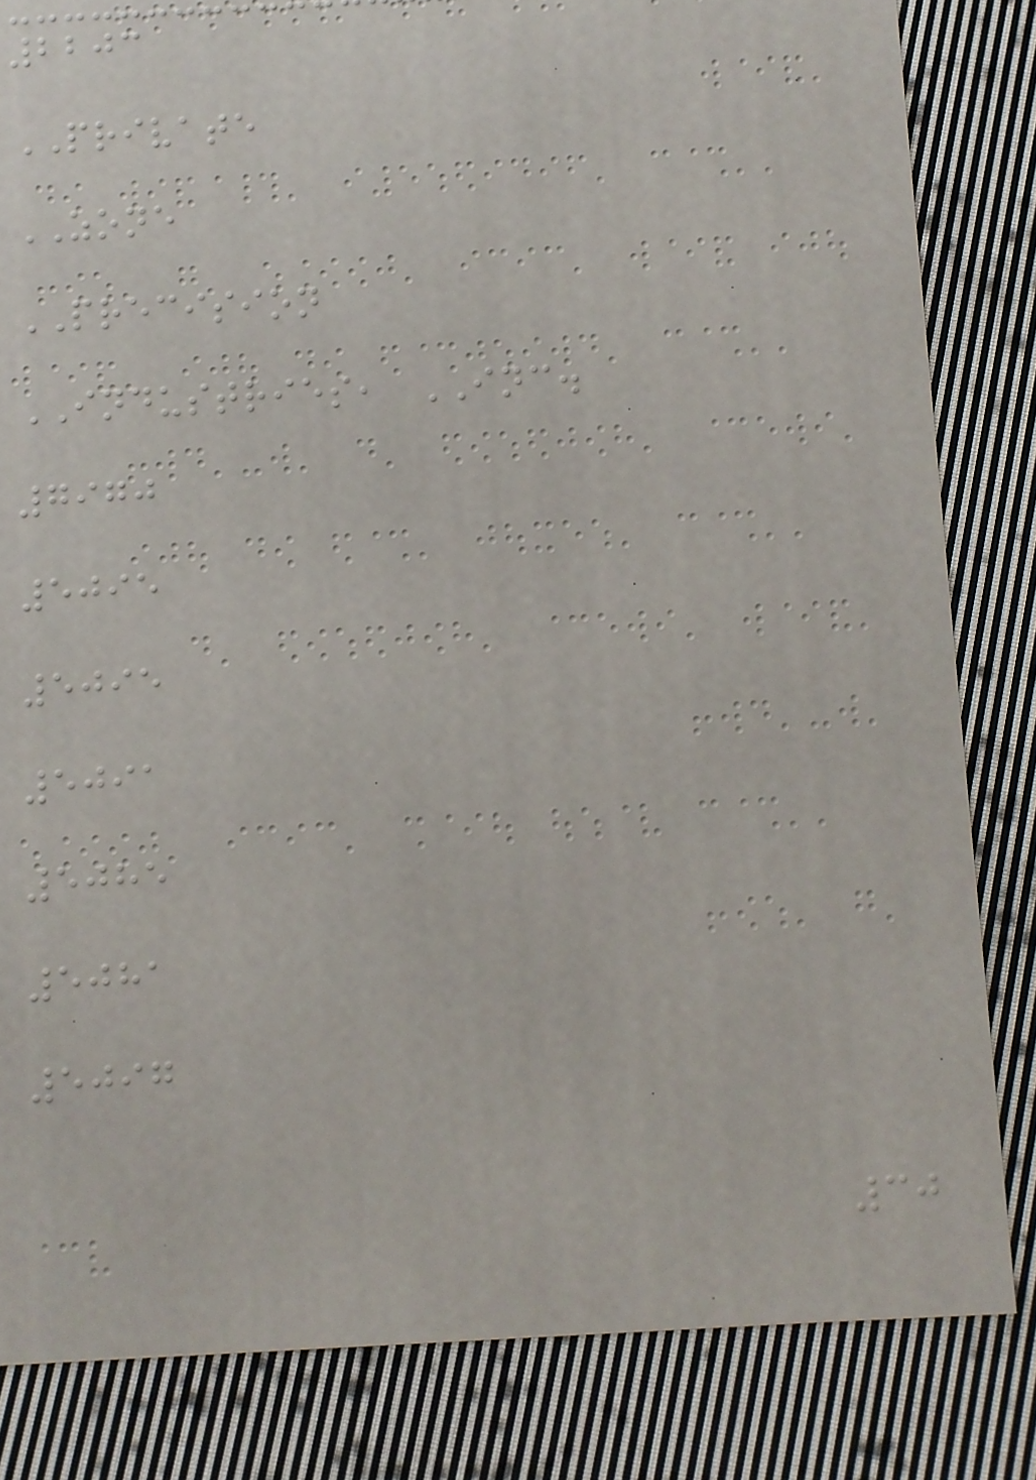2203
PRIVATE
ZONE
PRECISION
INDUSTRIES, INC.
7970
5095
5095
5091
5085
5081
5097
30
